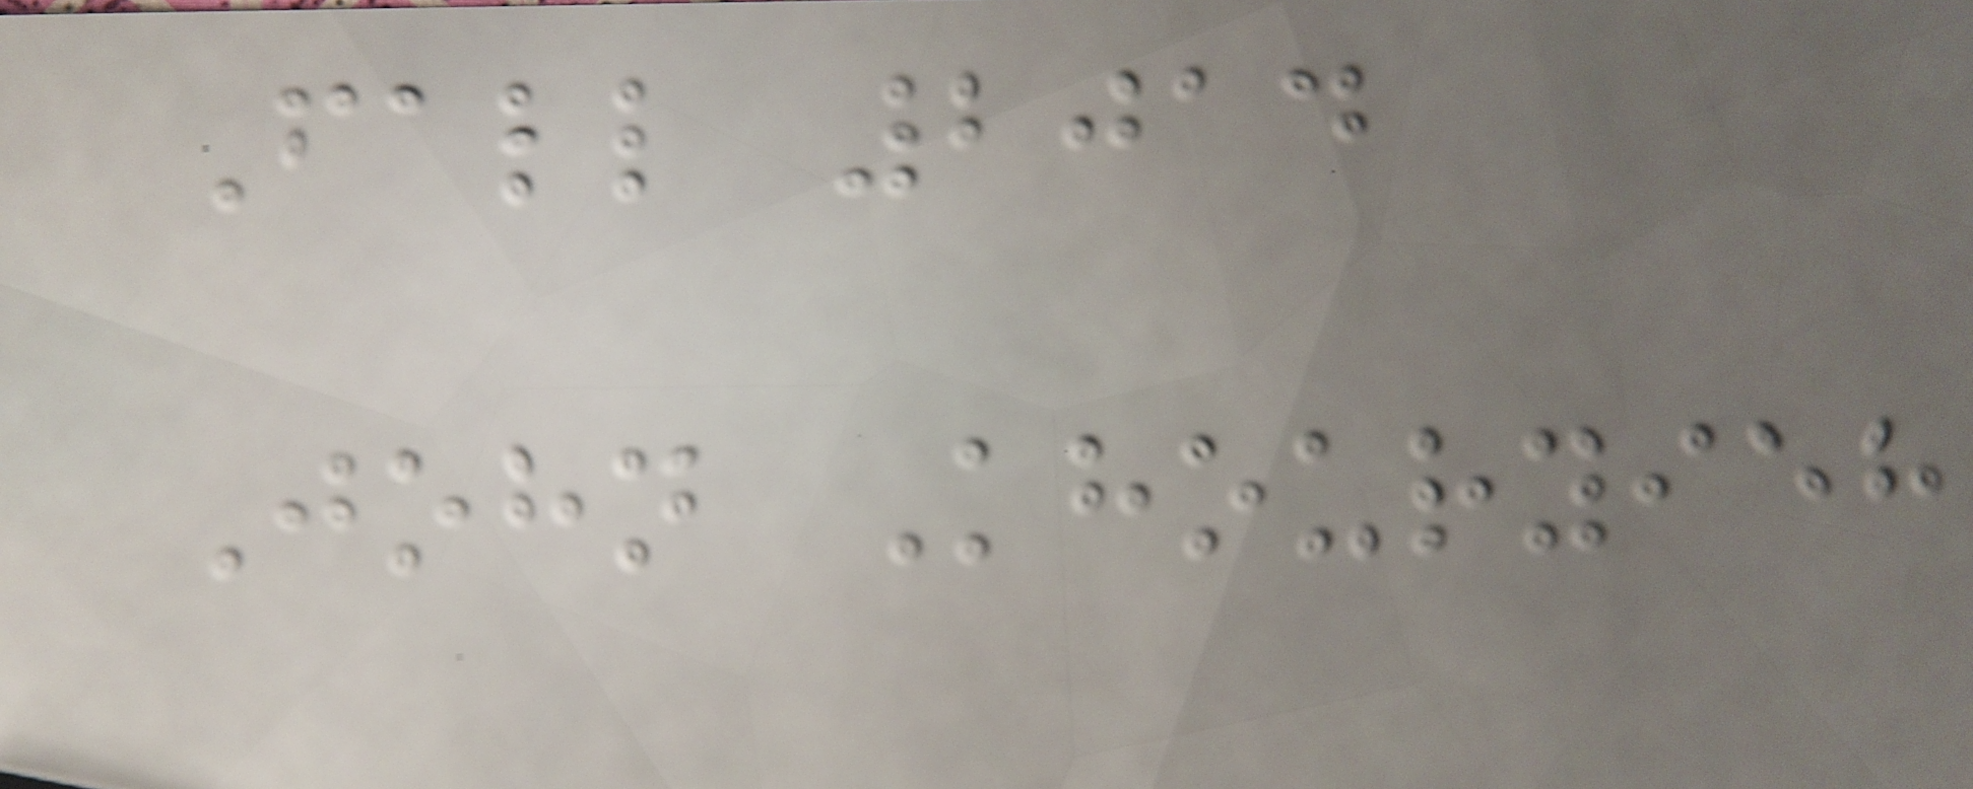Fall 2014
John Khouryieh
